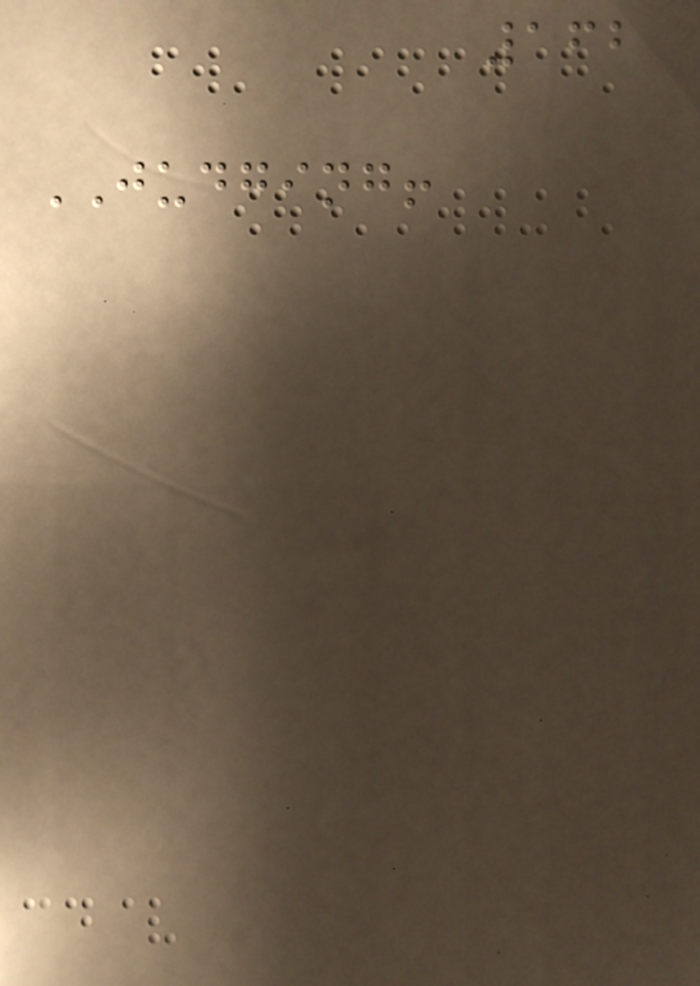162
JUDGING!
